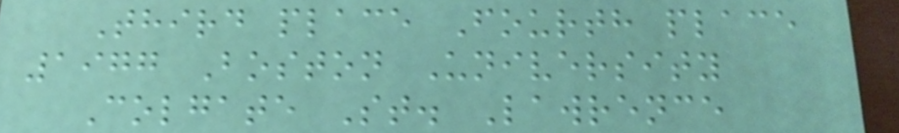Third place Fourth place
1977 Boston University
Colgate St. Lawrence
